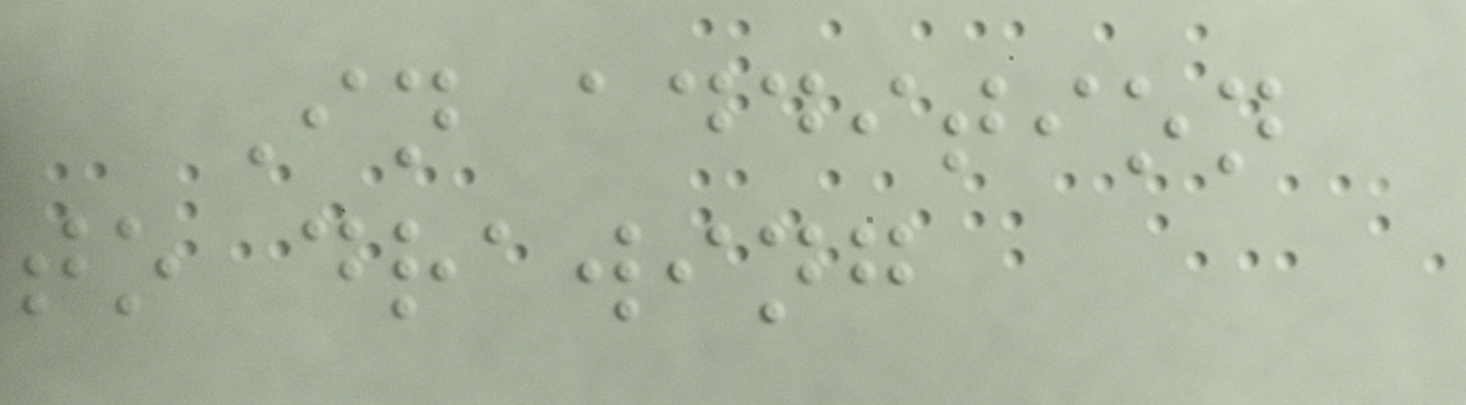In addition
to drawing
